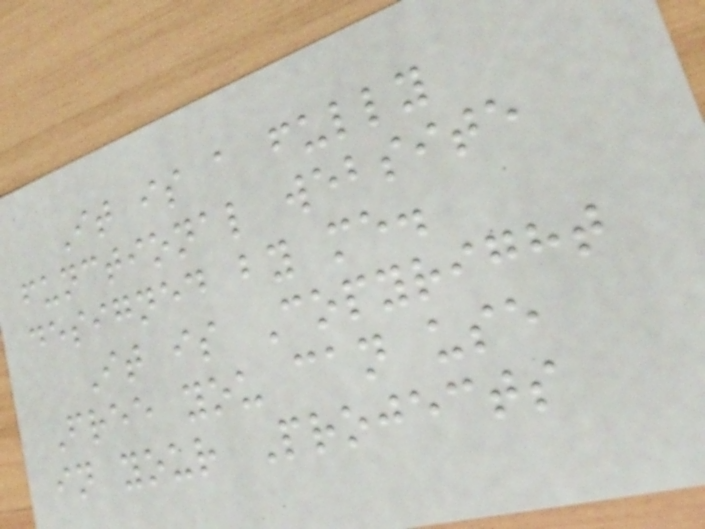It is a fully
functional website
designed by me.
It is Copyright
Free you can use
in your Projects
